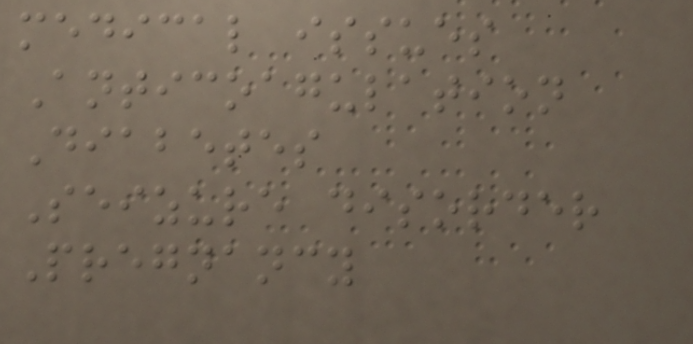medical issues
Anticoagulation
Diabetes
Seizure disorder
Pregnancy
